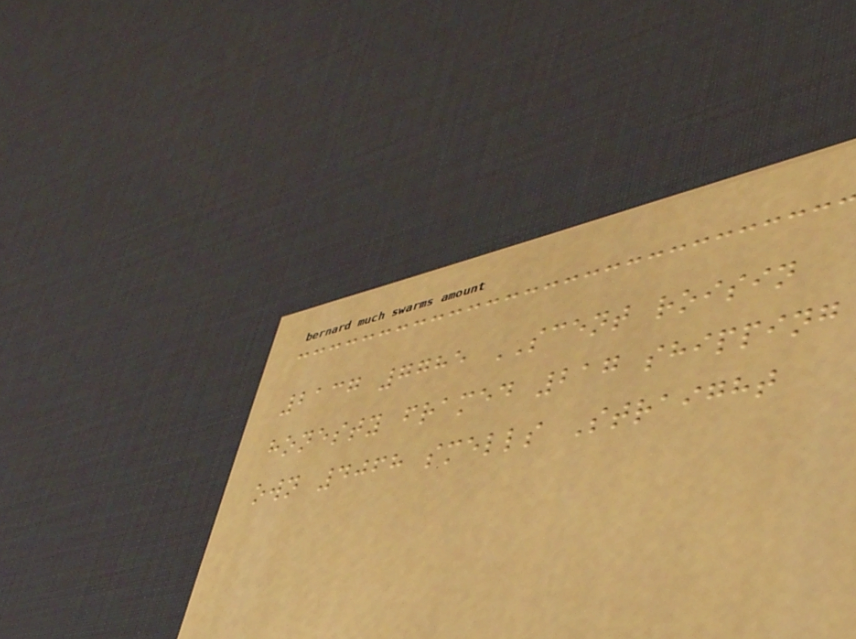2137 7785 SCENT roisin
honesty framed 217 shipping
own 4068 smells Straight
